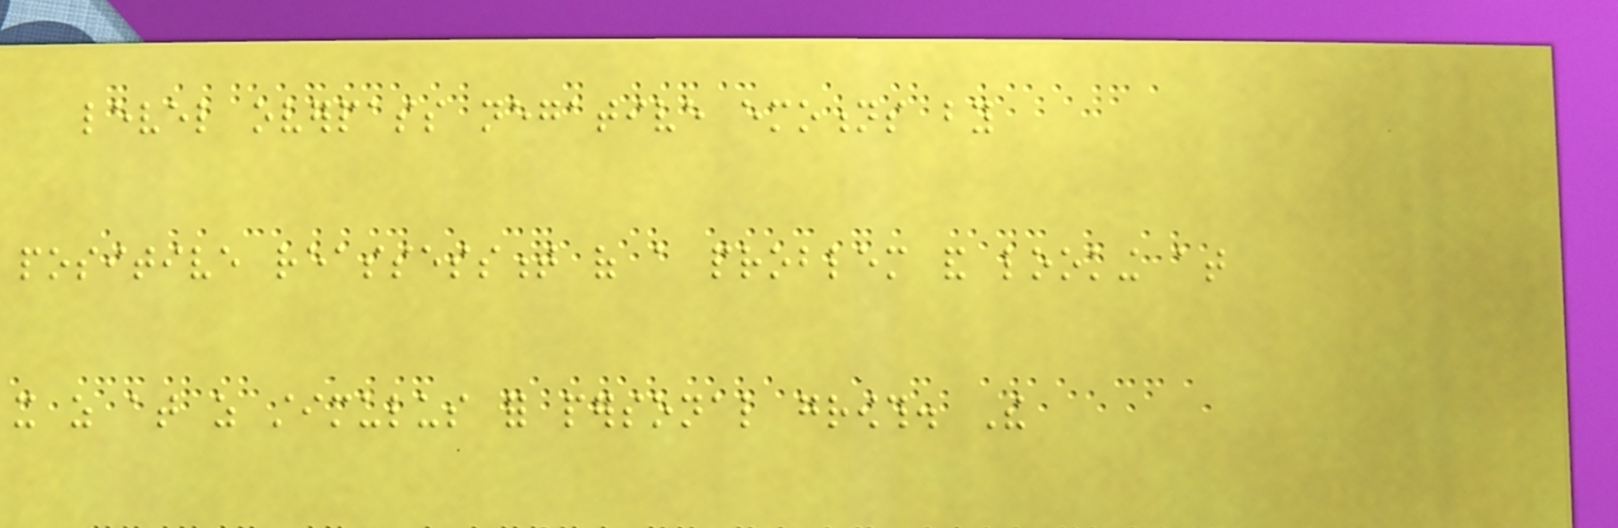level overpass negative emotions by
positive reassessment of a problem and looking at
it as at as stimulus for personal growth. The
